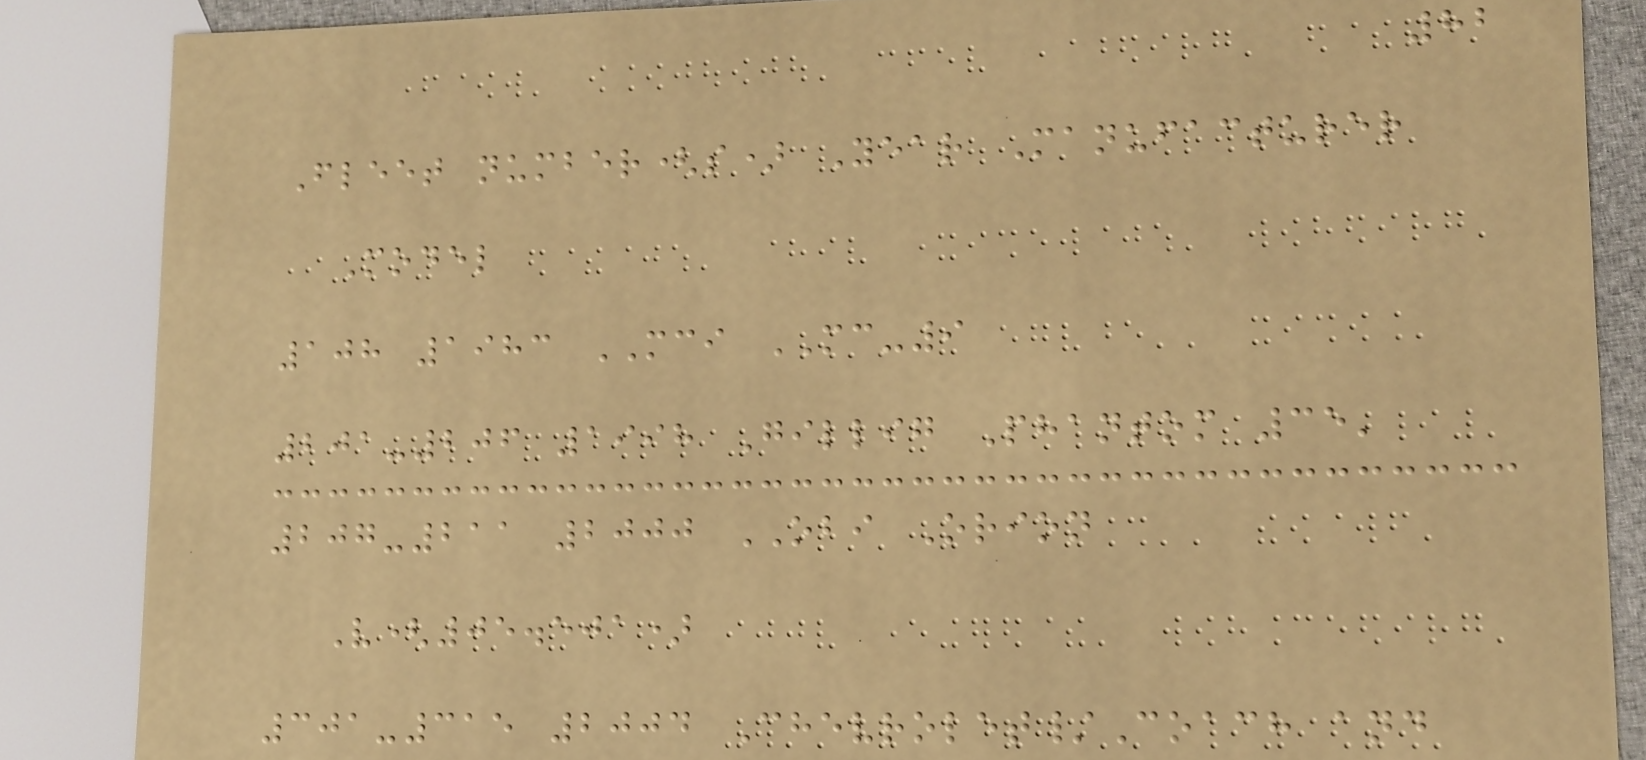82
Fleet number(s) Year Manufacturer
Model
108 1983 MCI MC-9
201-206 1998 Gillig Phantom 35'
207-211 2000 OBI Orion
V(05.501)
301-315 2004 Chevrolet/Coach and
